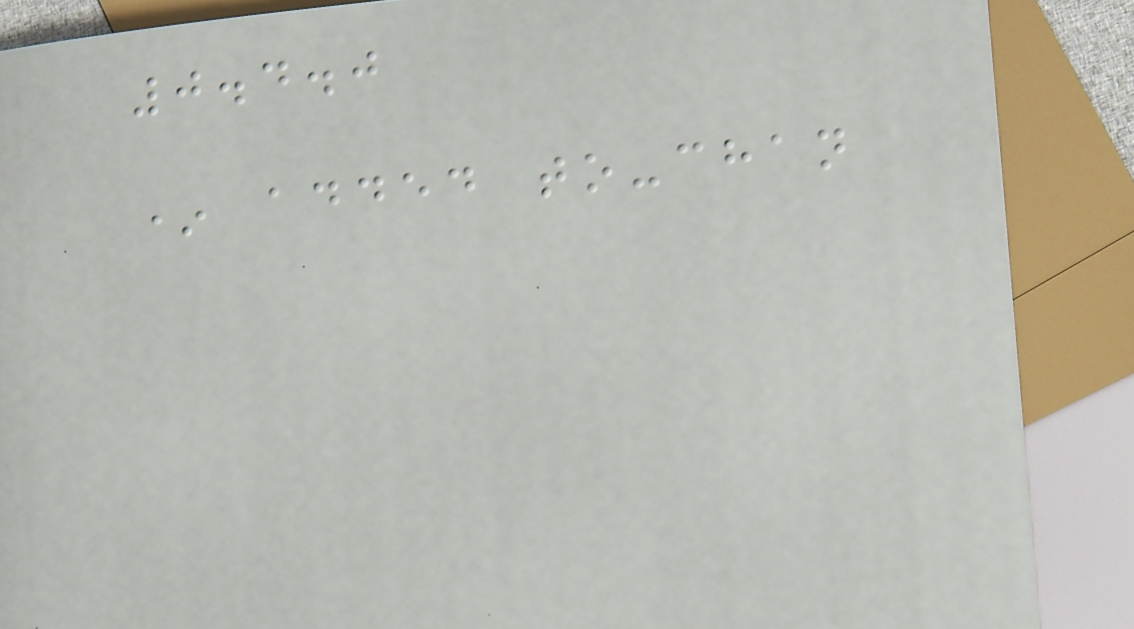0.4.0
* added to-chan
